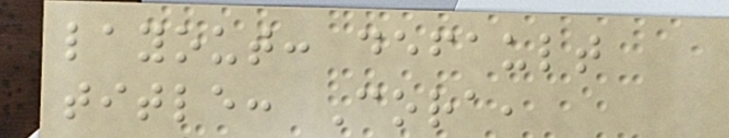layout: default
title: Cora,
